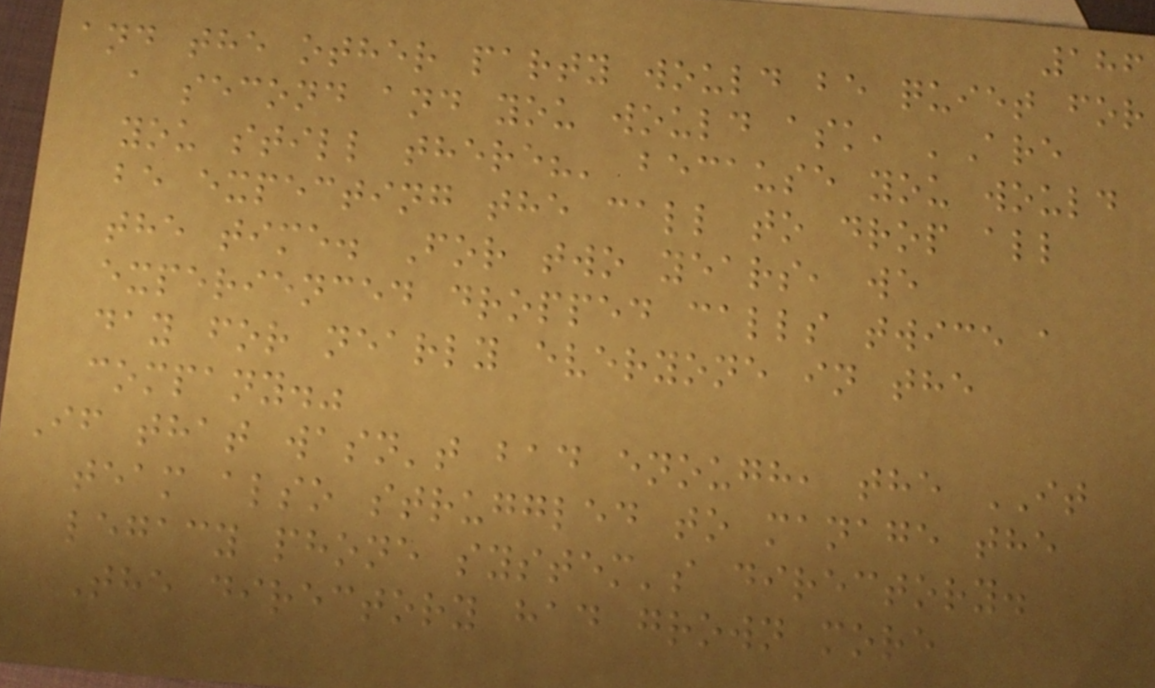186
and the other party would be quiet for
a second and you would ask, 'Are
you still there?' because you would
be expecting the call to drop all
the time. For two years, we
experienced dropped calls twice a
day for nearly everyone in the
company."
If that wasn't bad enough, the IT
team also struggled to manage the
legacy phone system's directory.
The directory had grown more
